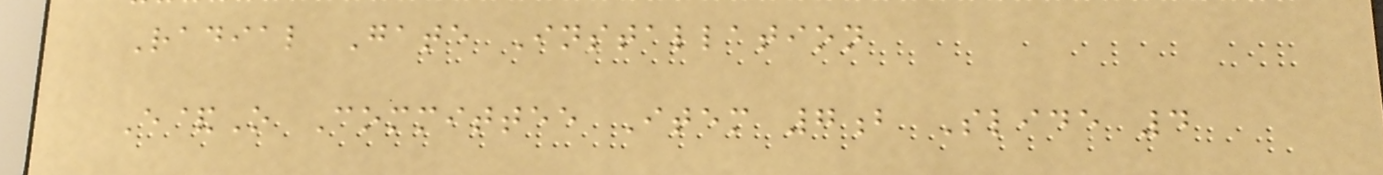Radial Gate Installation
E&O Committee Item 7b Slide 4
